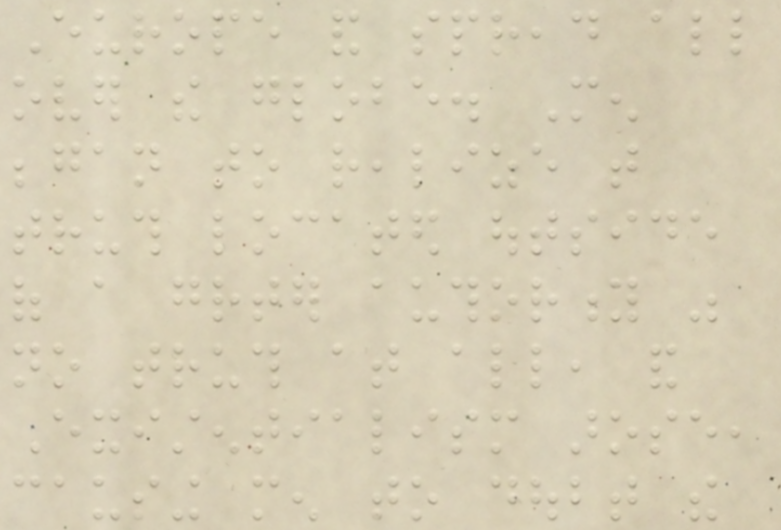Europe and spread all
over the globe. Men
began to realize that
truth located outside
of a greater authority was
no truth at all, and
Existentialism arose,
causing men to doubt the
